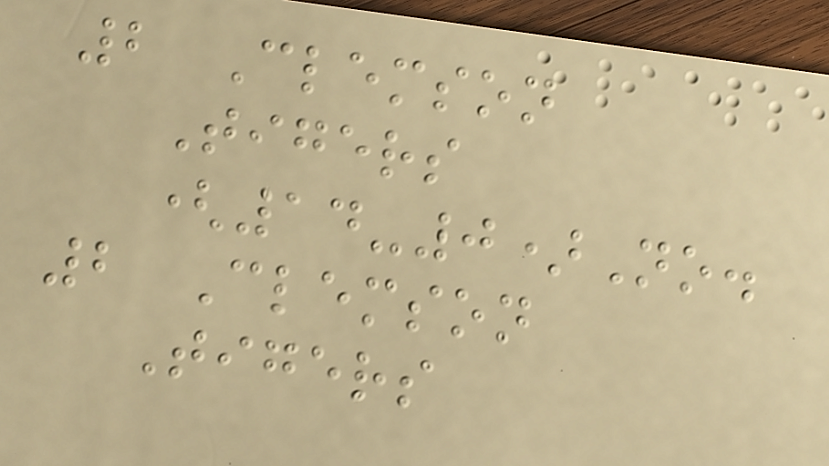2 Clemson
Tigers
(14-0)No.
2 Clemson
Tigers
